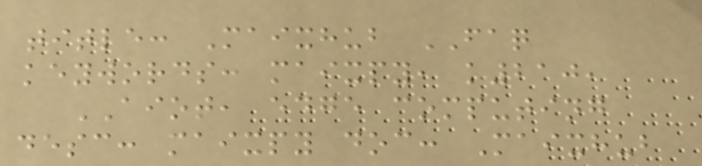title: Maixhub FAQ
keywords: maixpy, k210,
AIOT, edge computing
desc: maixpy doc: Maixhub
